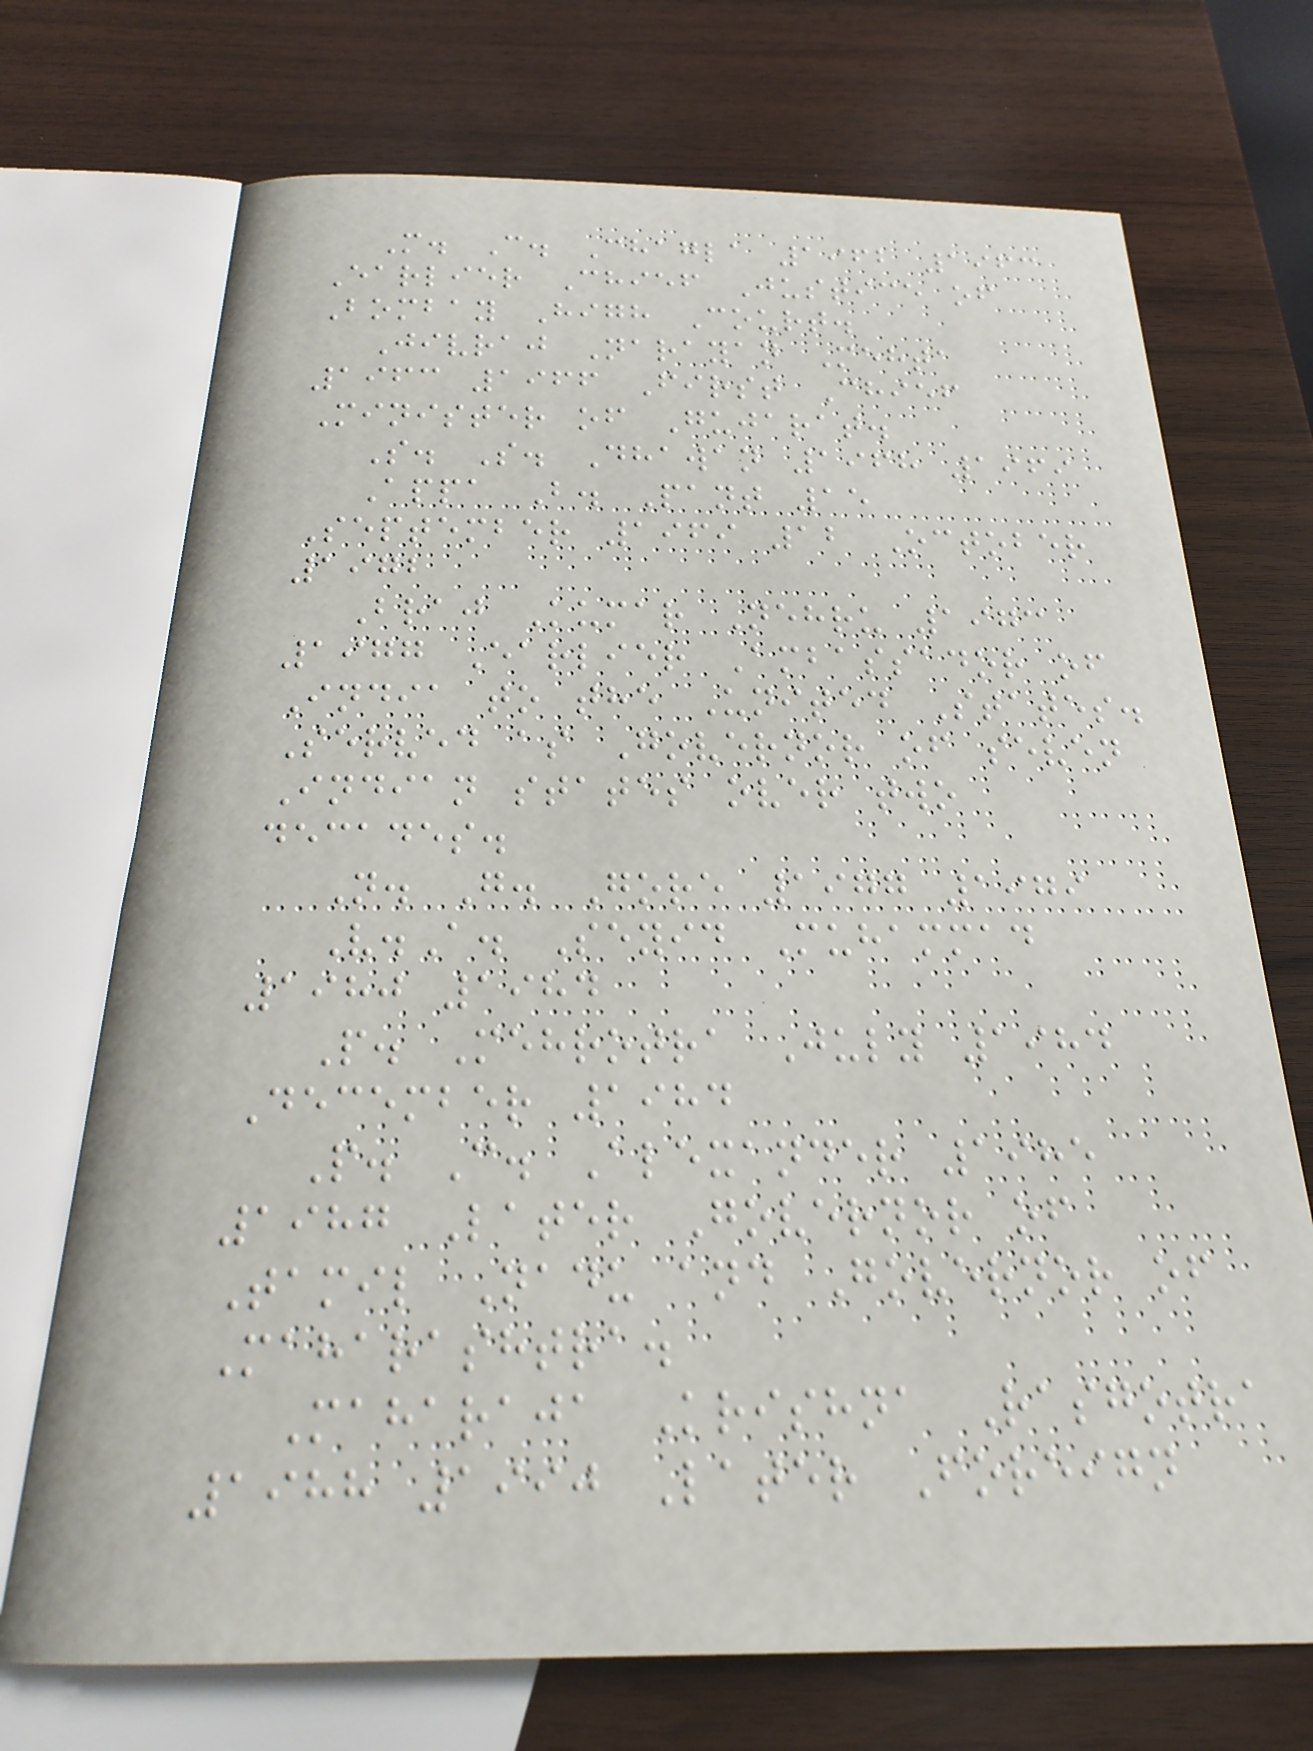M. C. Chagla 1962 1963
Earlier Chief Justice of
Bombay High Court.
Jivraj Narayan Mehta
1963 1966 First Chief
Minister of Gujarat.
S. S. Dhawan 1968 1969
Appa B. Pant 15
September 1969 12 October
1972
Braj Kumar Nehru 1973
1977 Earlier Ambassador of
India to the United States.
Served as Governor of seven
Indian states over two
decades.
N. G. Gore 1977 1979
V.A. Seyid Muhammad
1980 1984
P. Mehrotra July 1984
December 1984
P. C. Alexander 1985
1987 Later Governor of
Tamil Nadu and Governor of
Maharashtra.
Maharaja Krishna Rasgotra
1988 1990 Later Foreign
